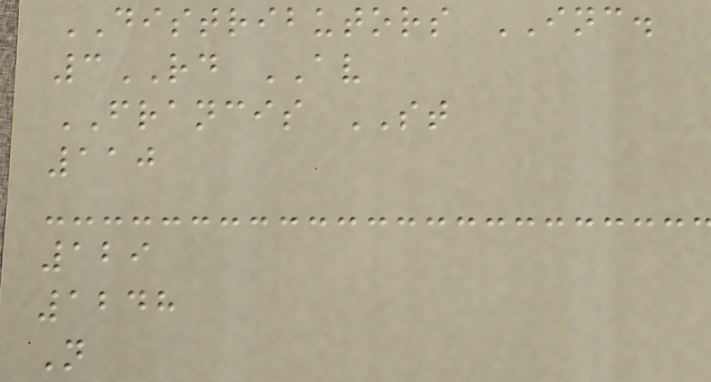DISTRIBUTORS INC.
3RD AV
FRANCIS ST
110
129
1248
N
